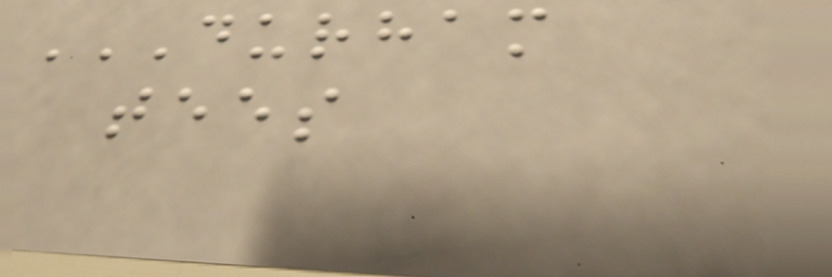DURHAM
TEES
